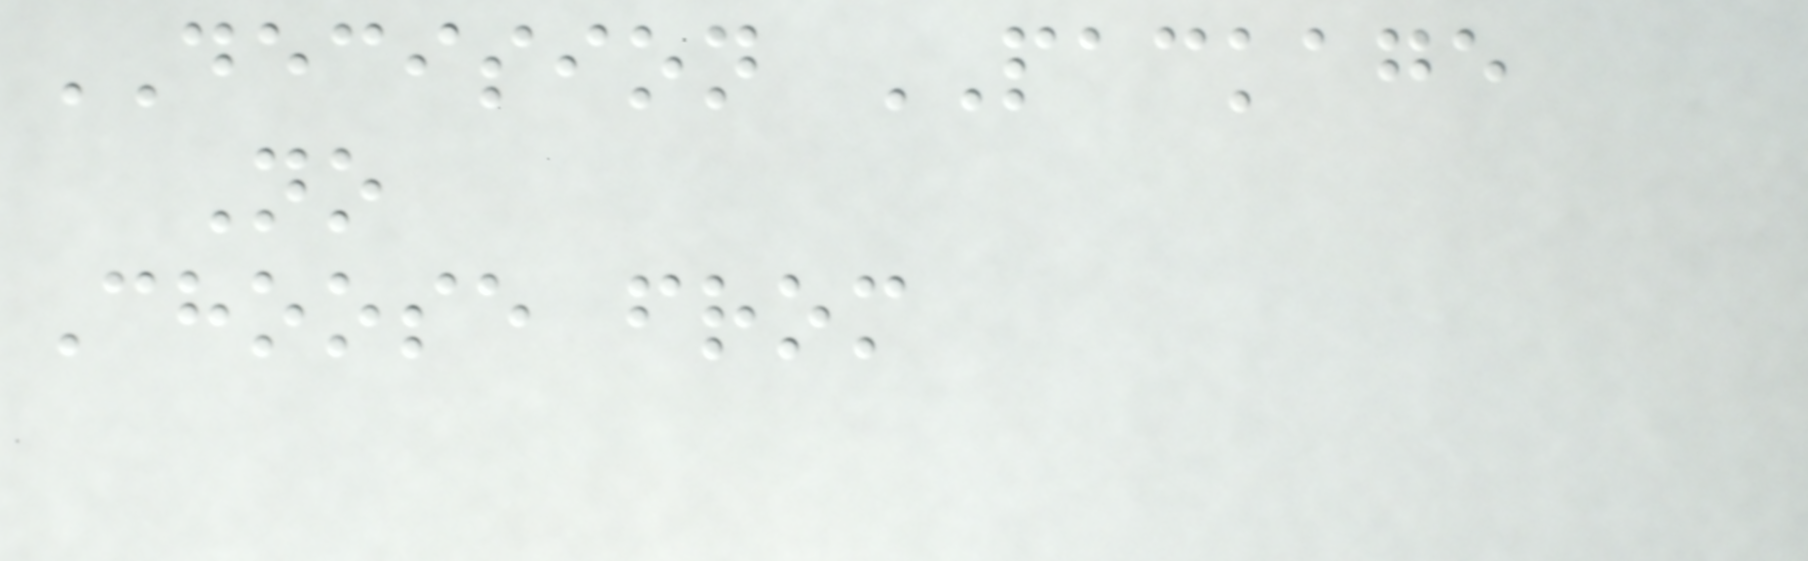DECISION PACKAGE
No
Choose from
